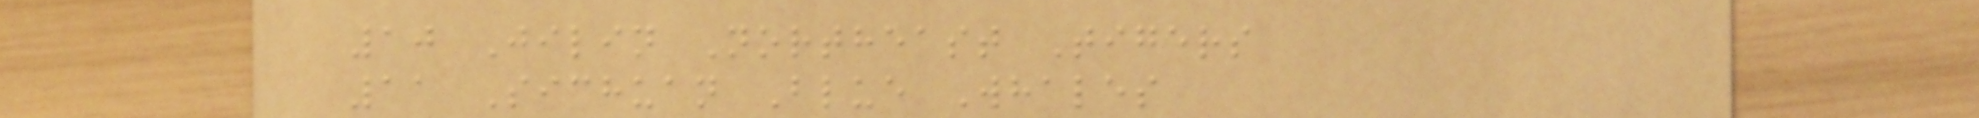10 Jilin Northeast Tigers
11 Sichuan Blue Whales
